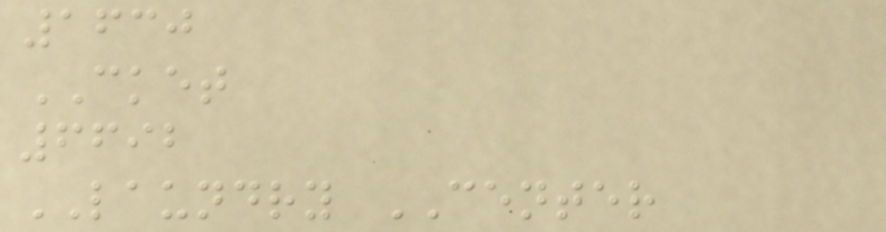1630
CKET
6692
LAUNDRY CENTER
